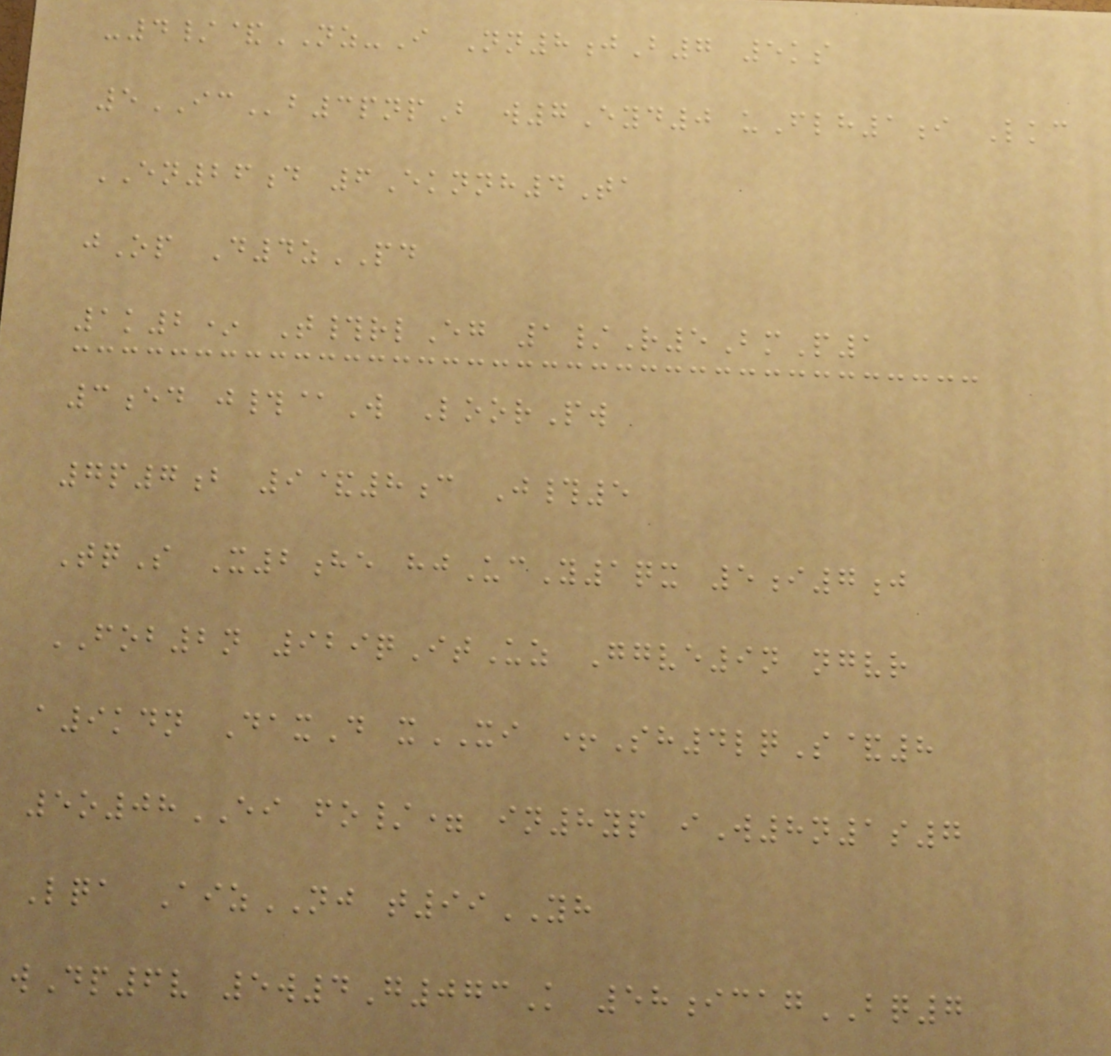-4/&NZ-I Nn8jB7 5ks
5ICb3pnpB w7Eyd0 uFlh1i Lkc
EN26d 6Eknnh4Ta
jOp D4zPD
1k2* T#rlEg 1/R5BmP1
3ed j#@W LoorPw
7p7b 9&8c J#5
TqS X2he hjUcY1qx 5i7j
FOB2n 929qItUz Ggve9n ngvr
a9kdn DaxD xXI +Sh4lqS&8
5o08EI fo/= in8yp iW8n1s7
Lqa AizNJ t99YH
wDp6v 5w4G073K 58icagBQ7
